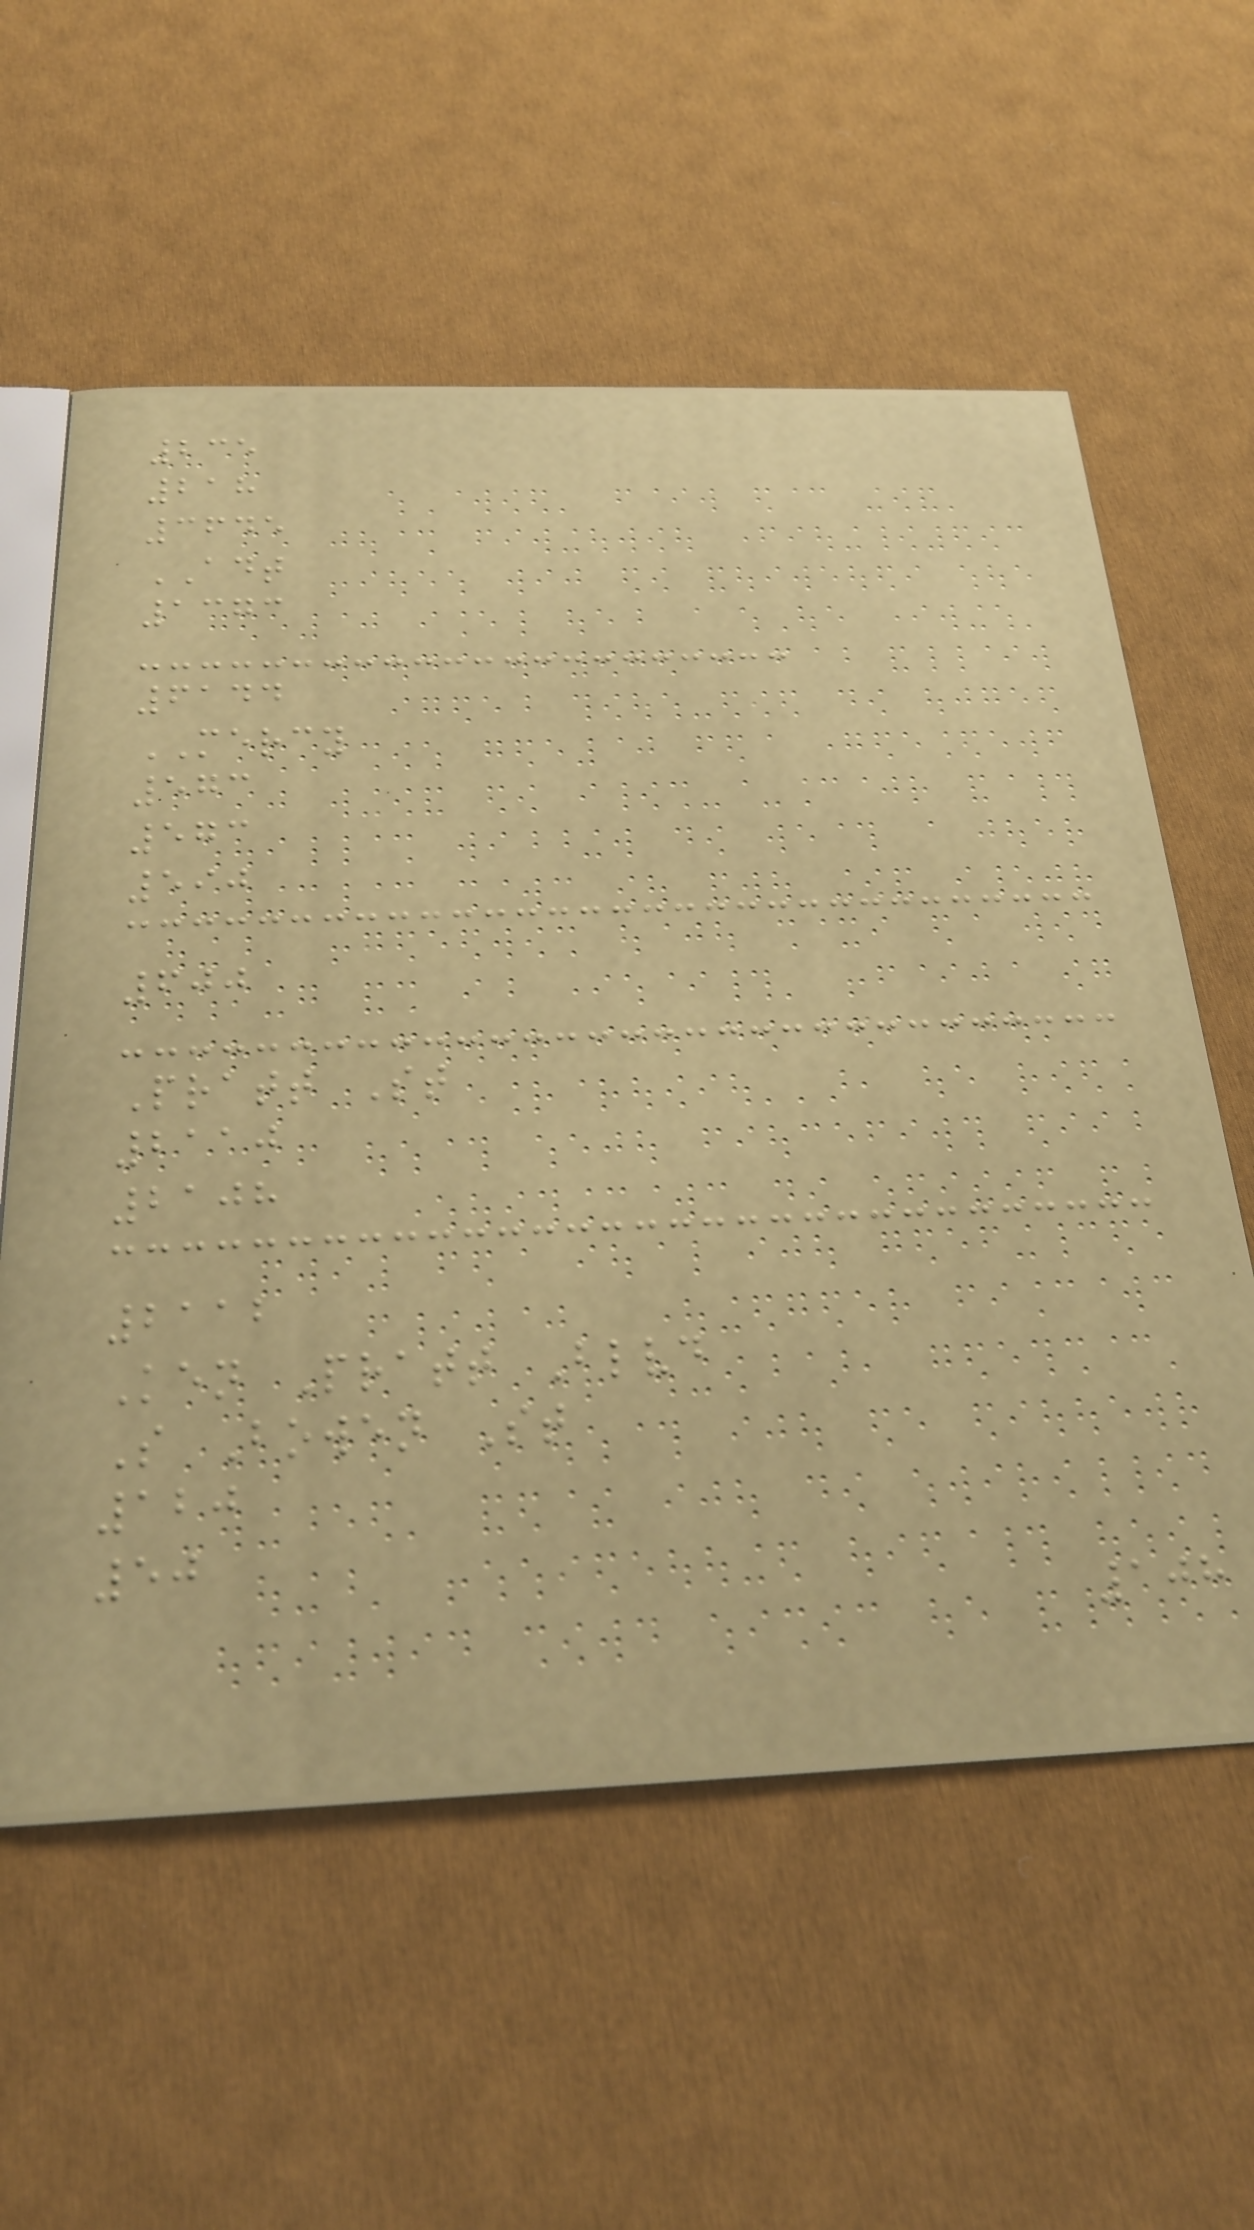235
218
3645
ADT
1373
6144
MERCY
573
573
590
600
Pratt St
2110
2108
2112
Ken Pratt Blvd
S Bowen St
120
50
108
